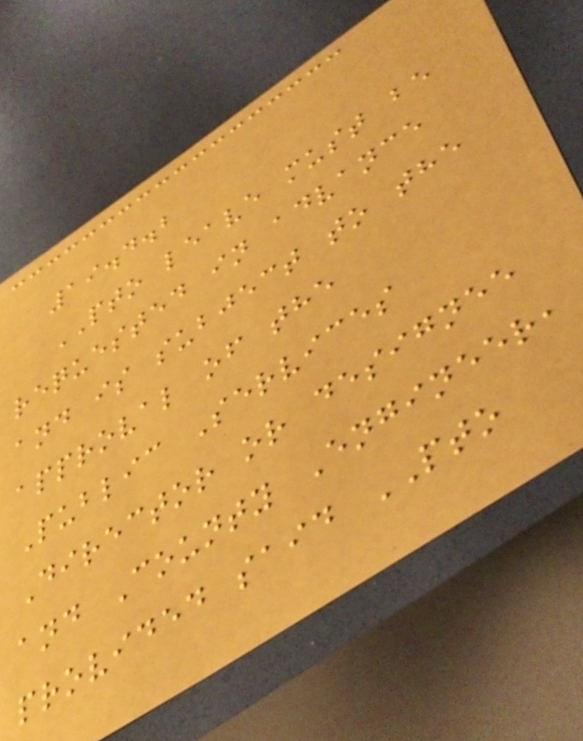19.4.2
PTO leave must be
requested in advance
and is subject to the
approval of the
Public Services
Director or designee
and County Engineer,
provided said PTO
